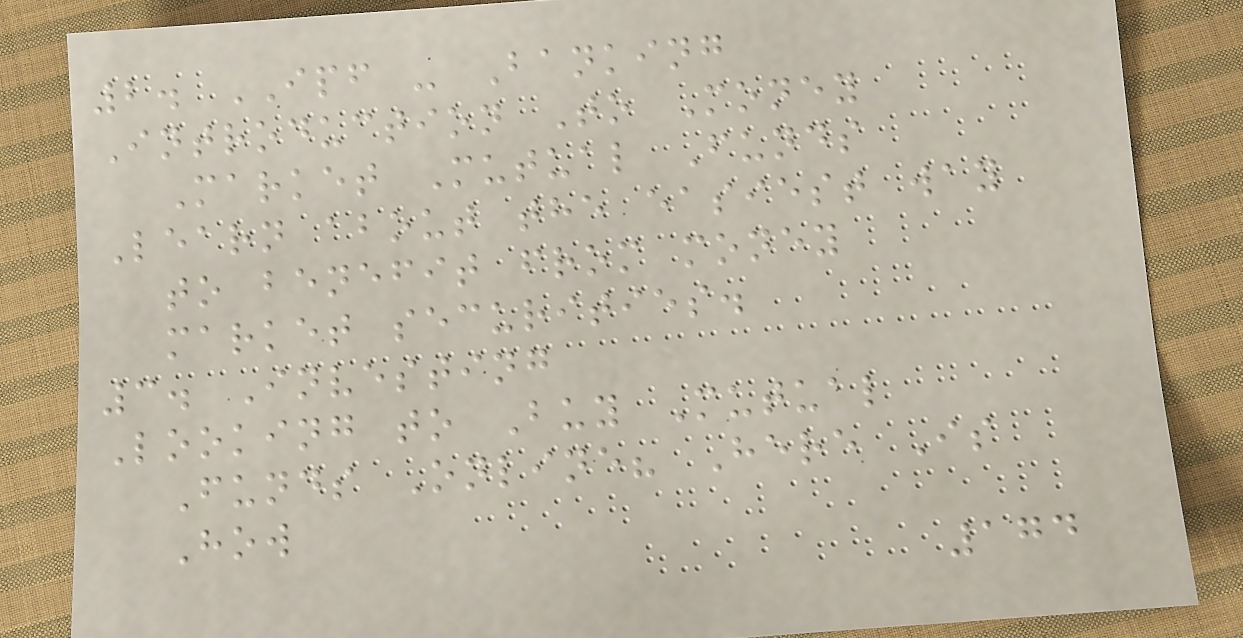2. IPF - Banking
Introduction To Money
Market Mutual Funds
Learn about the easiest way
to benefit from money
market securities.
3. Investing
Looking to Buy Mutual
Funds Online? Here Is
How
174
